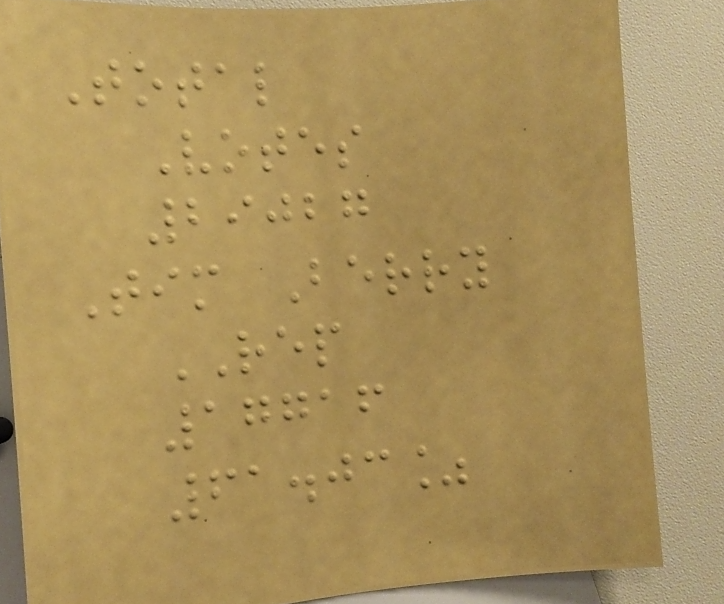Total
Votes
29027
Tim Berry
REP
17716
61.03%
